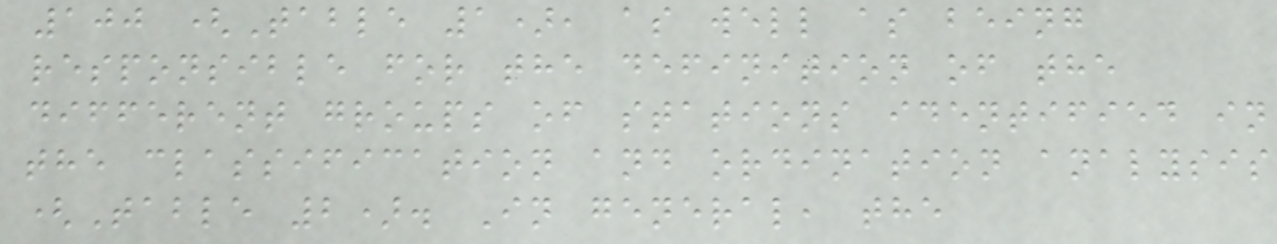100 (Table 1), as well as being
responsible for the definition of the
different groups of stations identified in
the classification and ordination analysis
(Table 2). In general, the
